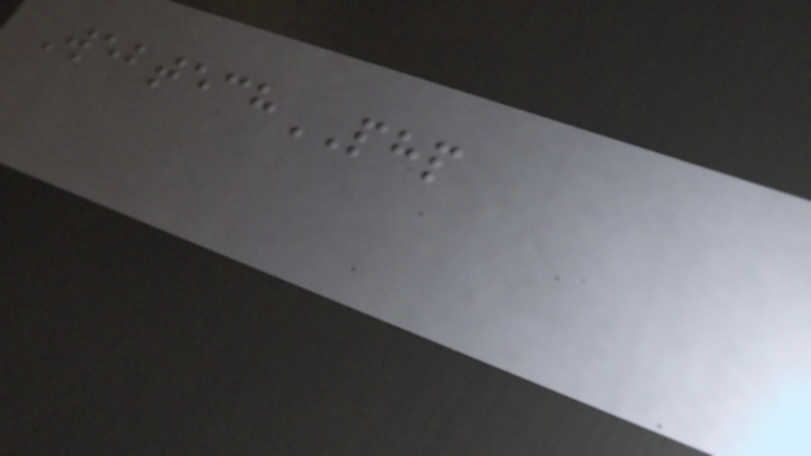WebtechPHP
